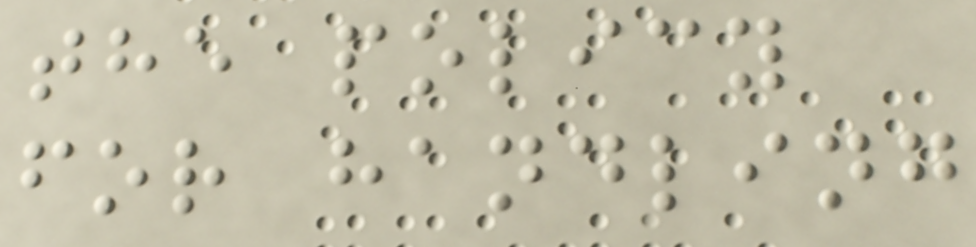the policy
for handling
